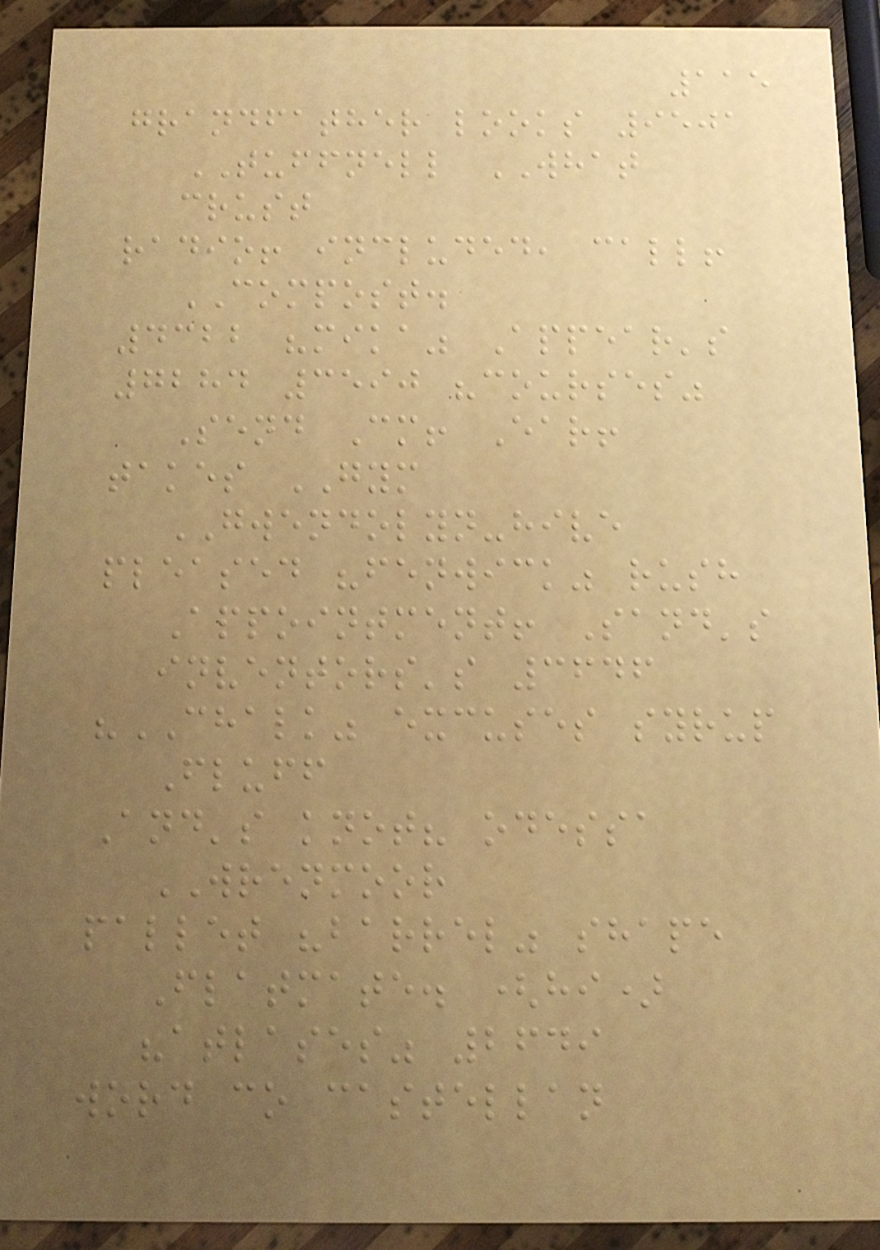115
grandfather looks 9501
TUFFNELL WHAT
crust
radio! included, call!
COMPOST.
4322 "mika" Appear's
7284 3590 "courses"
Send Cm! Ear!
takes GYM
GWENDOLYN-hive
pleased "fenwick" rush
Appointment! Sand's
inventors's 3646
"CHALK" excuses syrup
Fluff
And's knot? odessa
WRENMOOR
pallet "barrel" shape
Flatmate. (hi)
"atlases" 2649
word co castellan
